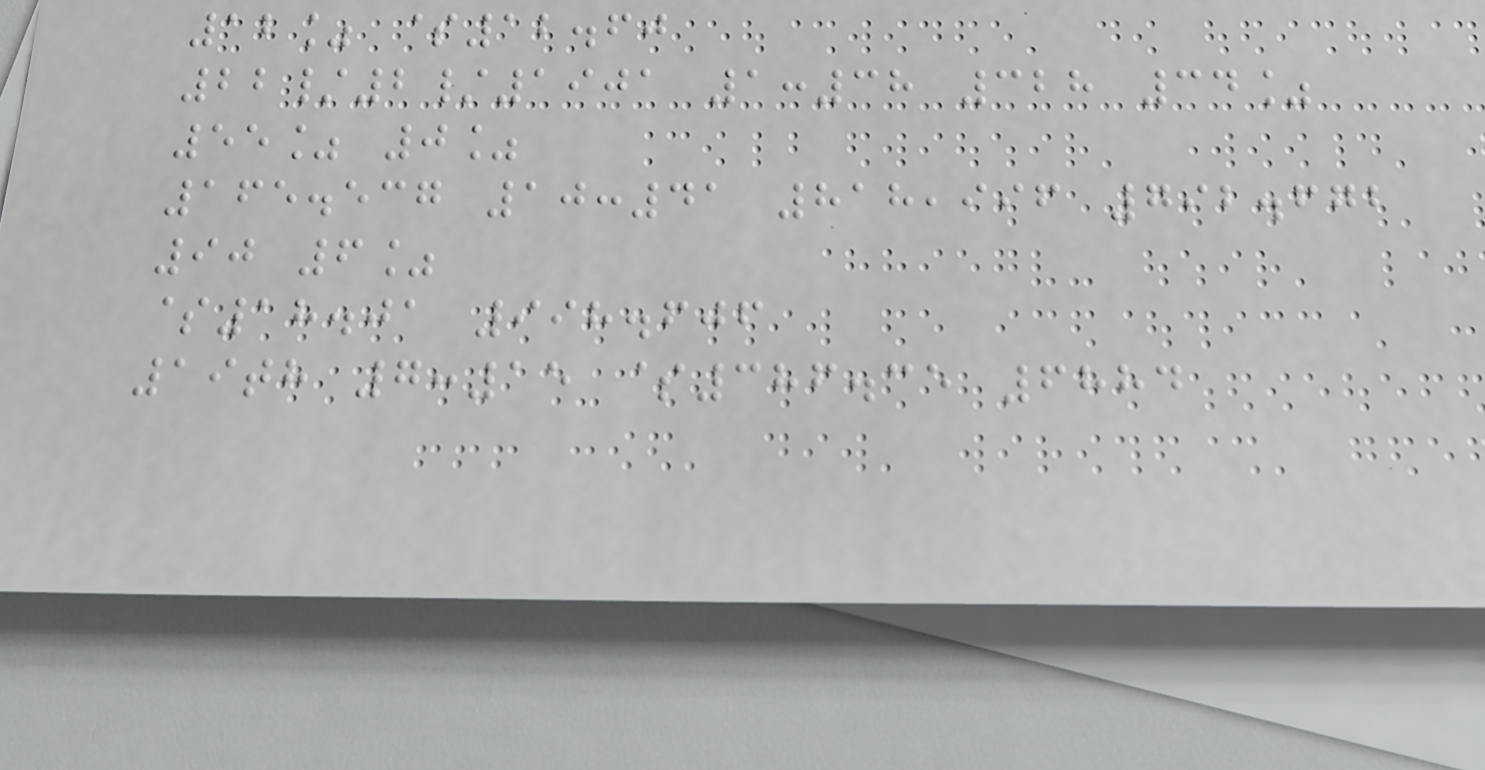12% $12.60
22/2/1901 1:38 328 34%
55% 0%
165.537 10:41 818,996 792.672
90 6%
$18.01 998.606
19th 7:15 $386.35 6884
